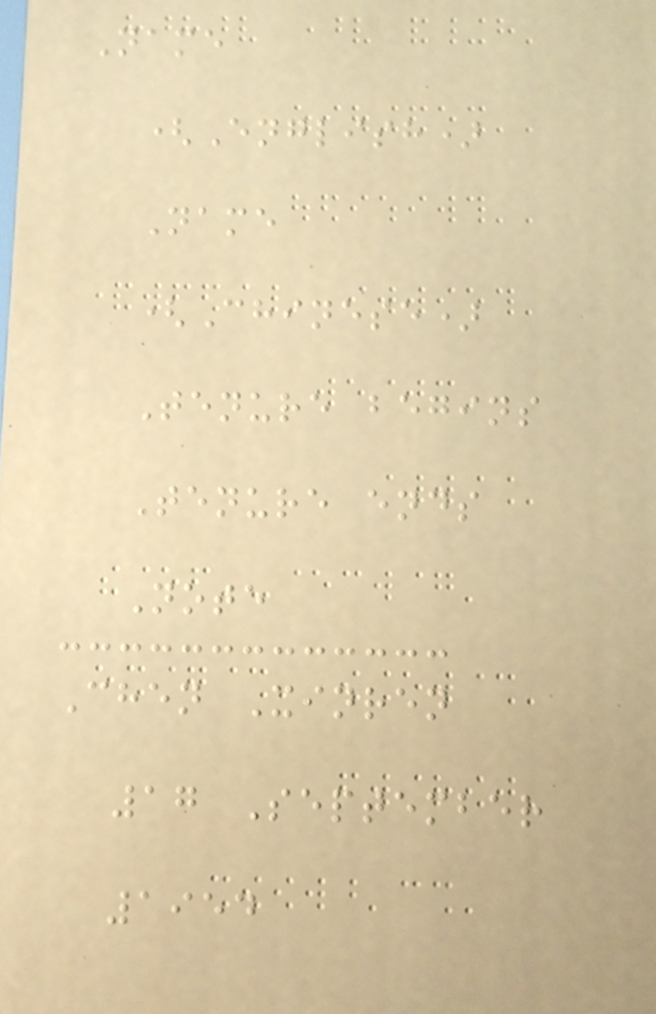Name
(English)
Name
(Chinese)
Tenure begins
Tenure ends
Note
Chen Xinren
17 September
1954
